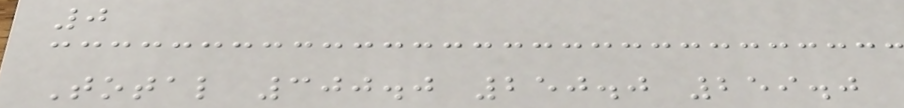0
Total 300.0 250.0 259.0
